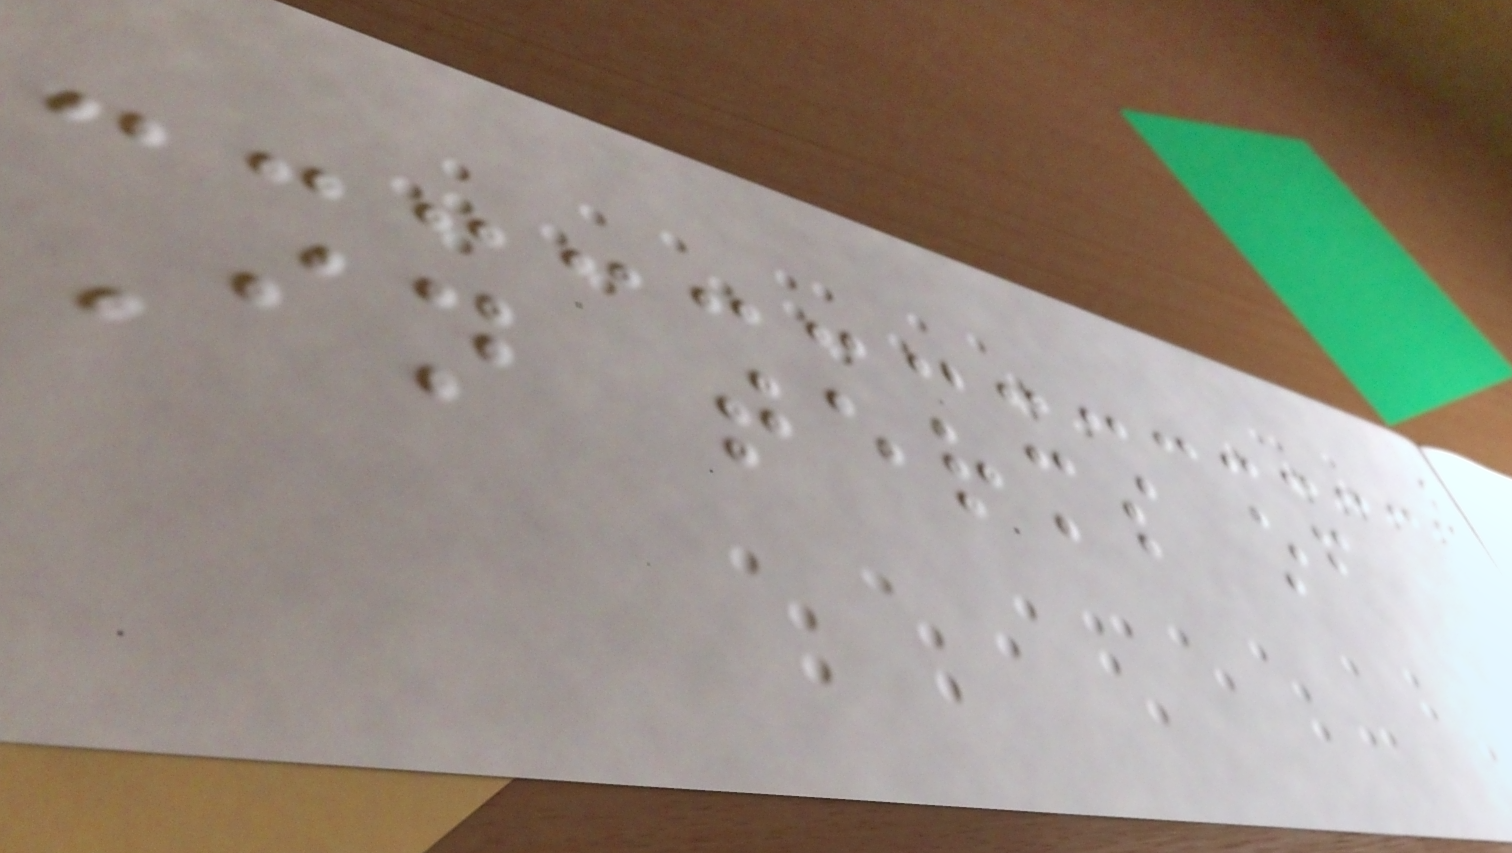In terms of
